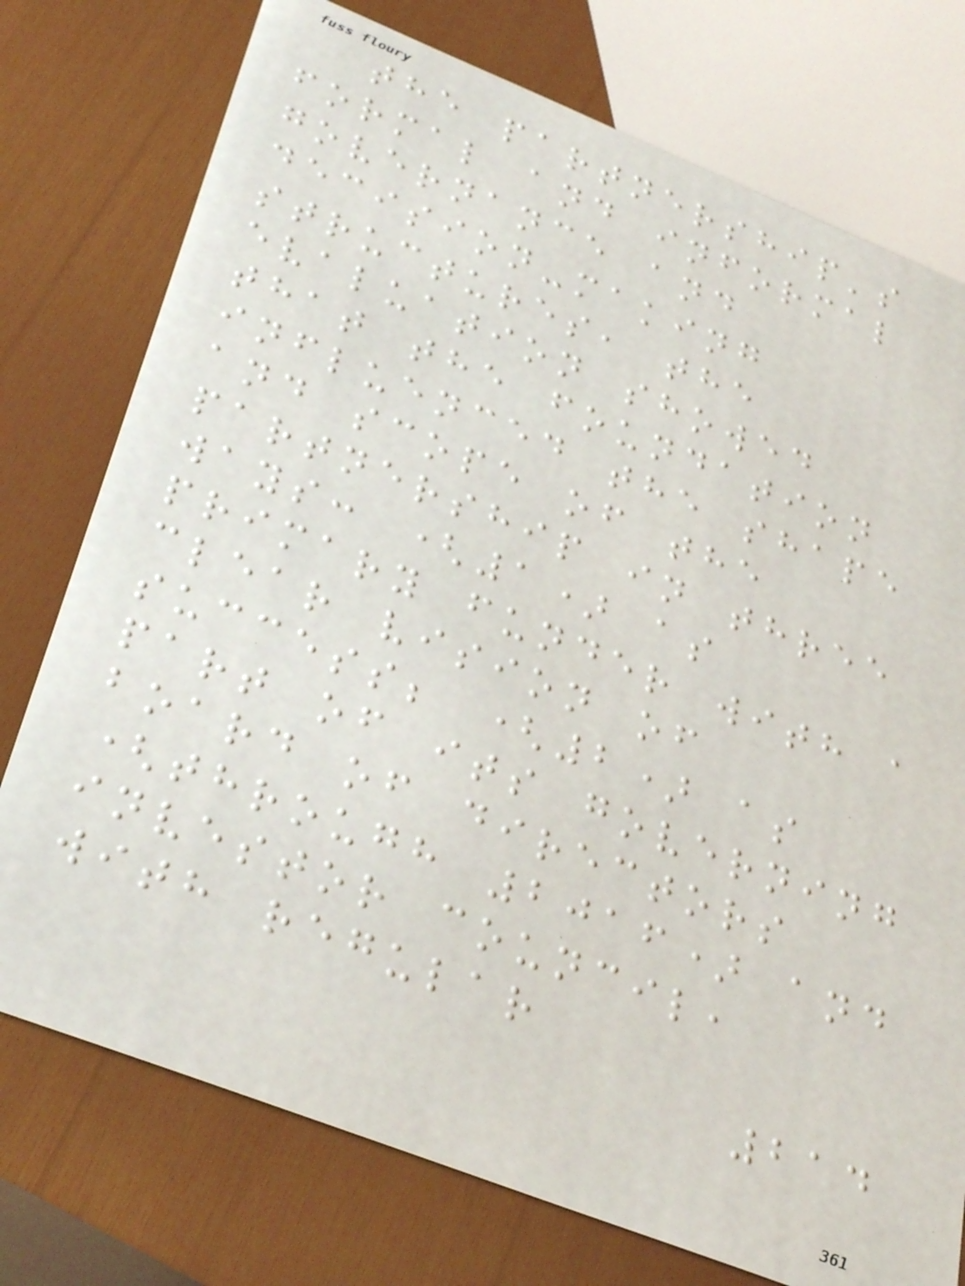the partnership's
formal and informal
governance and
decision-making
structures, the
evaluation showed
that the foundation
influenced the shape
and scope of the
partnership in three
ways: (1) as
primary funder with a
clear vision of
success; (2) as
part of its governing
board of directors
(through 2016) and
investor council,
with regular
214
